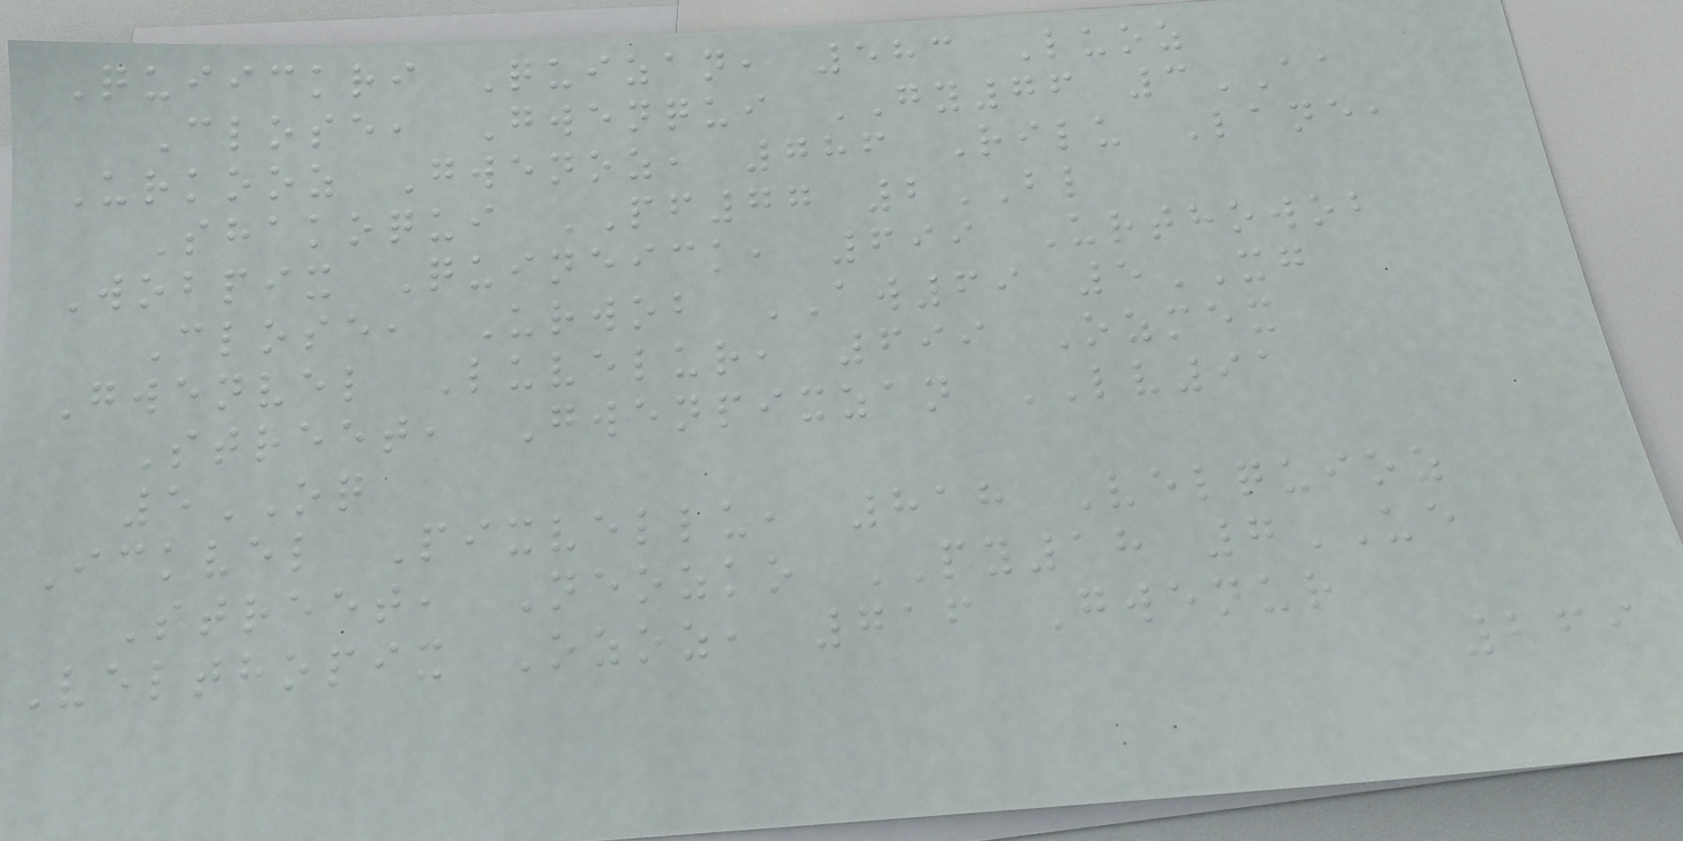Quiickri Quizan, 583 Luoz
Close, Gwenqui GY76 3AA
Urkooz Gwenoz, 786 Rilu Lane,
Shakoqui PF77 2BL
Wobpix Quineick, 699 Urthowob
Close, Urwob AW69 5XG
Gwenvel Luvelur, 699 Ozmex
Street, Gwenpixzan LV91
5OQ
Ickvel Pixvellu, 818 Velquioz
Street, Neozko PY18 7UE
Velthopix Ozoz, 716 Gwenur
269
